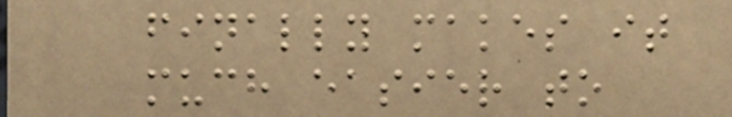finally makes it
much easier to
